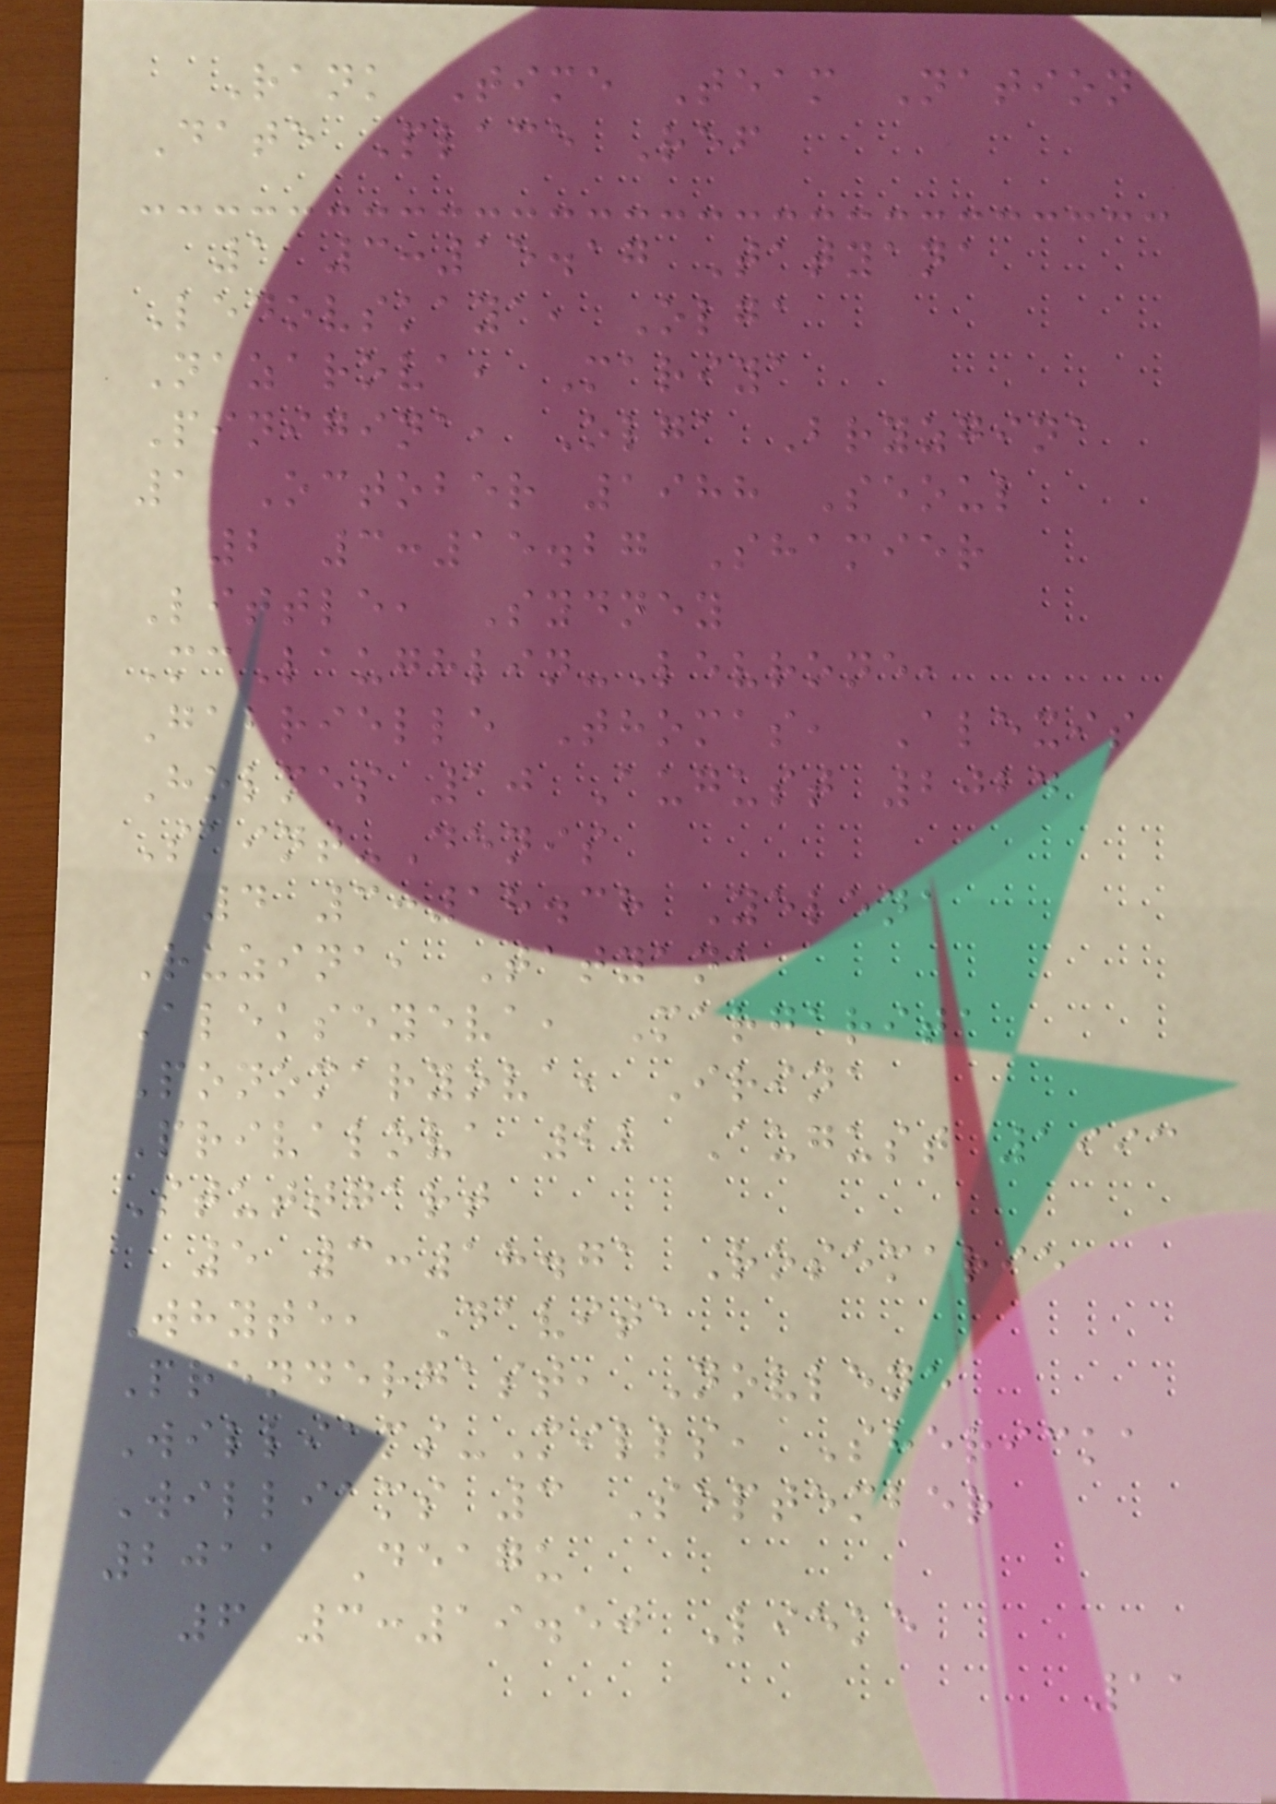Rank Time Team Nation
Date Place Ref
1 3:15.17 Tatyana
Ledovskaya, Olga
Nazarova, Mariya
Pinigina, Olga Bryzgina
1 October 1988 Seoul
2 3:15.27 Shamier
Little, Sydney
McLaughlin-Levrone,
Gabrielle Thomas, Alexis
Holmes 10 August 2024
Saint-Denis
4 3:18.38 Yelena
Ruzina, Tatyana
Alekseyeva, Margarita
Ponomaryova, Irina
Privalova 22 August 1993
Stuttgart
5 3:18.71 Rosemarie
Whyte, Davita
Prendergast, Novlene
Williams-Mills, Shericka
Williams 3 September
2011 Deagu
6 3:19.50 Lieke
11
